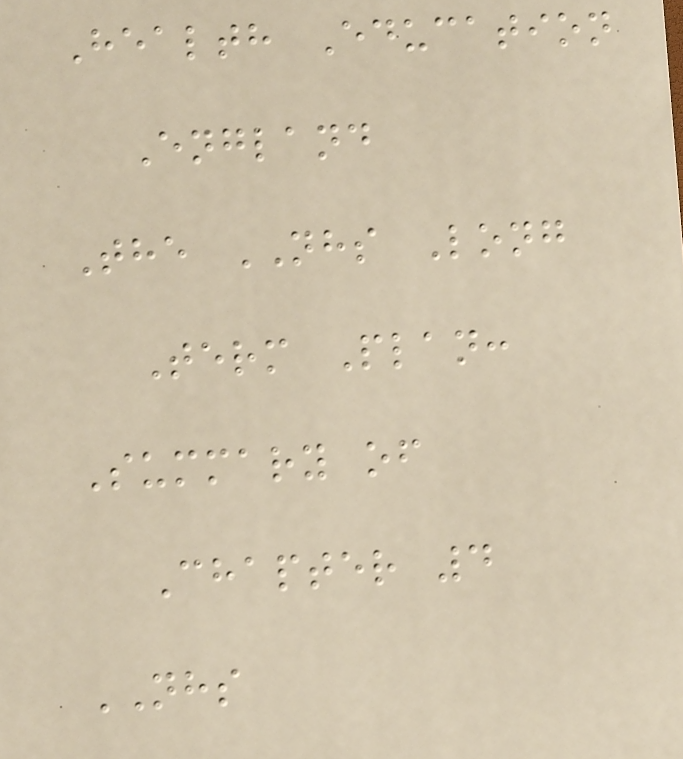Health Education
England
The NHS Long
Term Plan:
Summary of
Chapter 4
NHS
